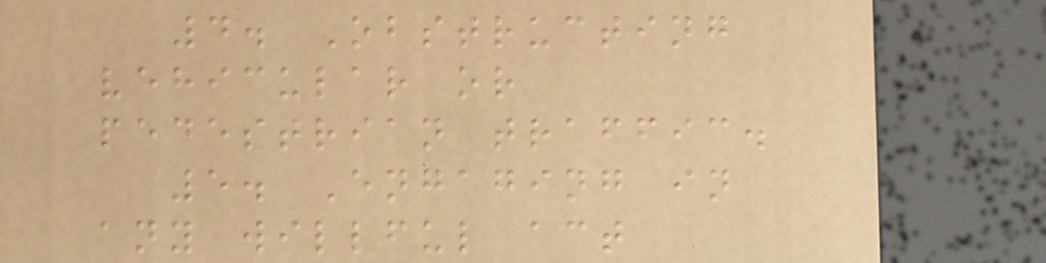4. Obstructing
vehicular or
pedestrian traffic.
5. Engaging in
any willful act
